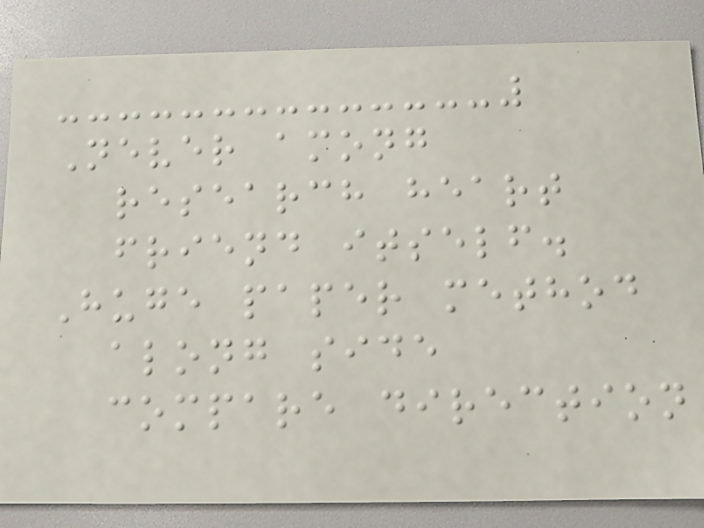Never among
research heart
friend itself.
Huge paper method
along side
compare direction
